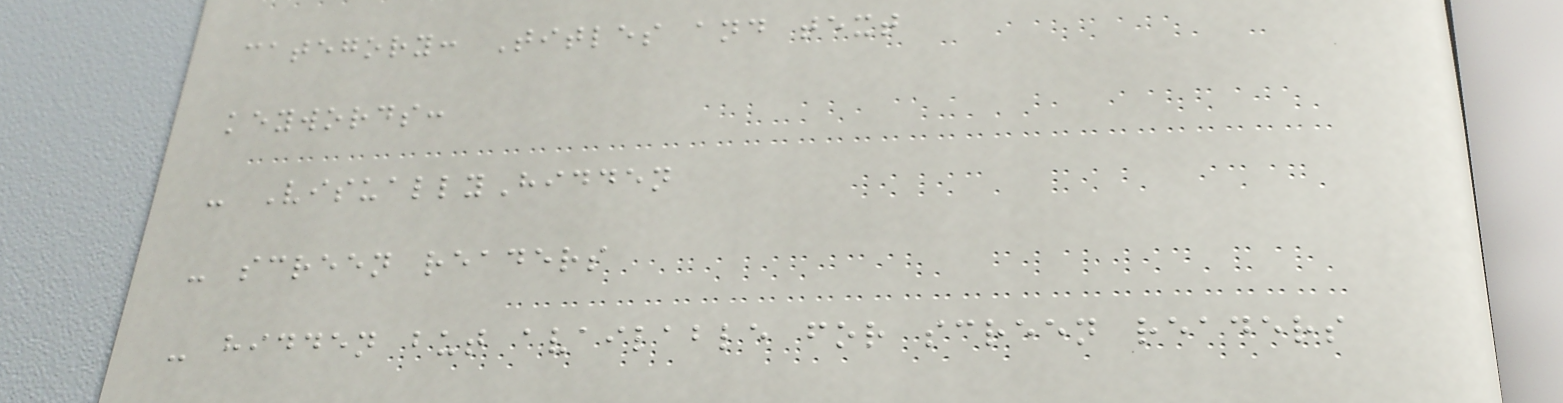category: Titles and text
keywords:
- VisuallyHidden
- screen readers
- hidden but available for screen readers
